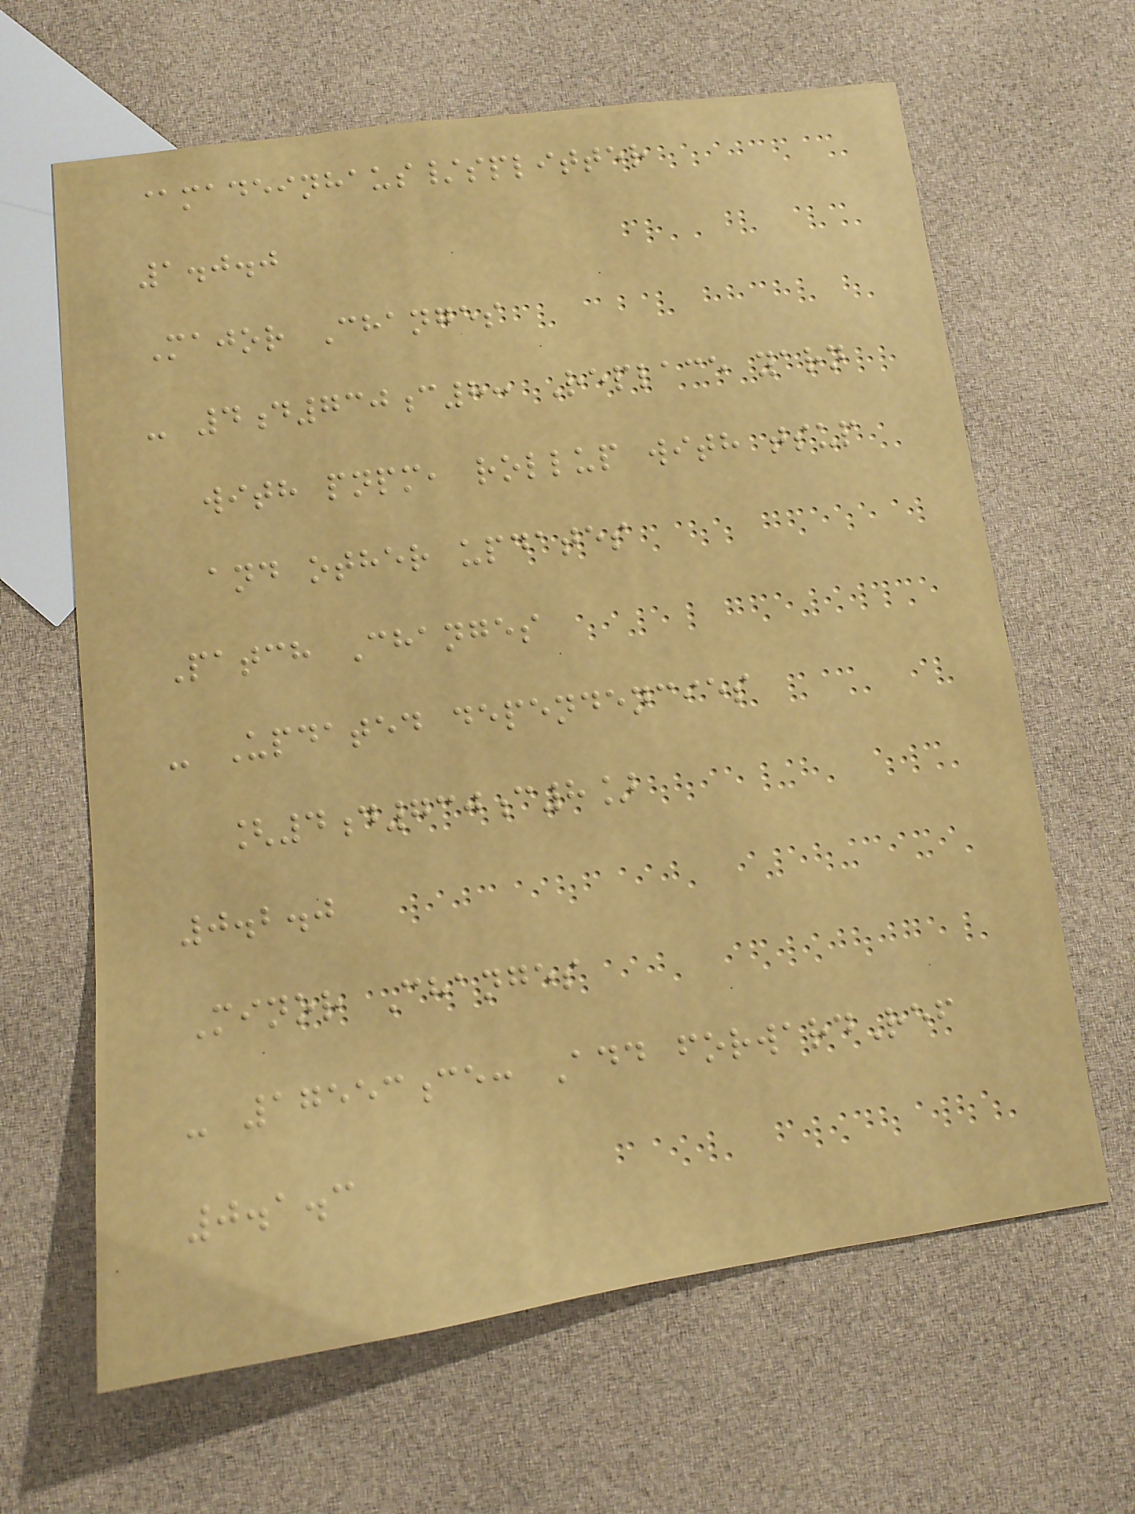@madeinhaus/splitter
1.0.0
Major Changes
- 4d730c8: Replace yarn
with pnpm, rollup with tsup
and other updates
Patch Changes
- Updated dependencies
[4d730c8]
0.2.0
Minor Changes
- 17553ce: Add forwardRef
0.1.3
